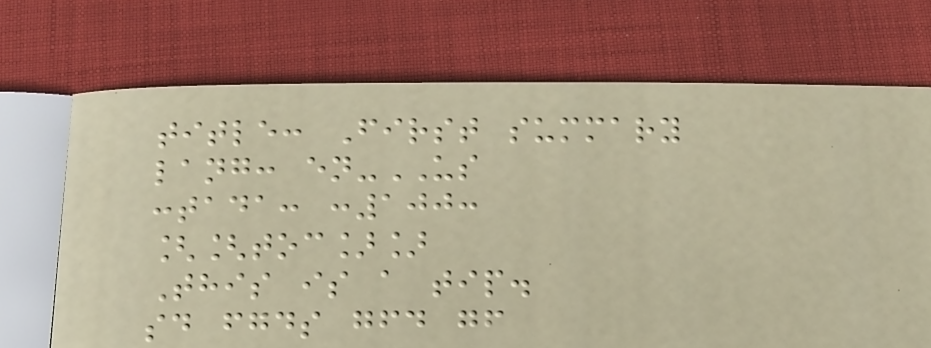title: First summary
lang: en-US
:tada: :100:
[[toc]]
This is a tip.
sd fgds gfd gf
